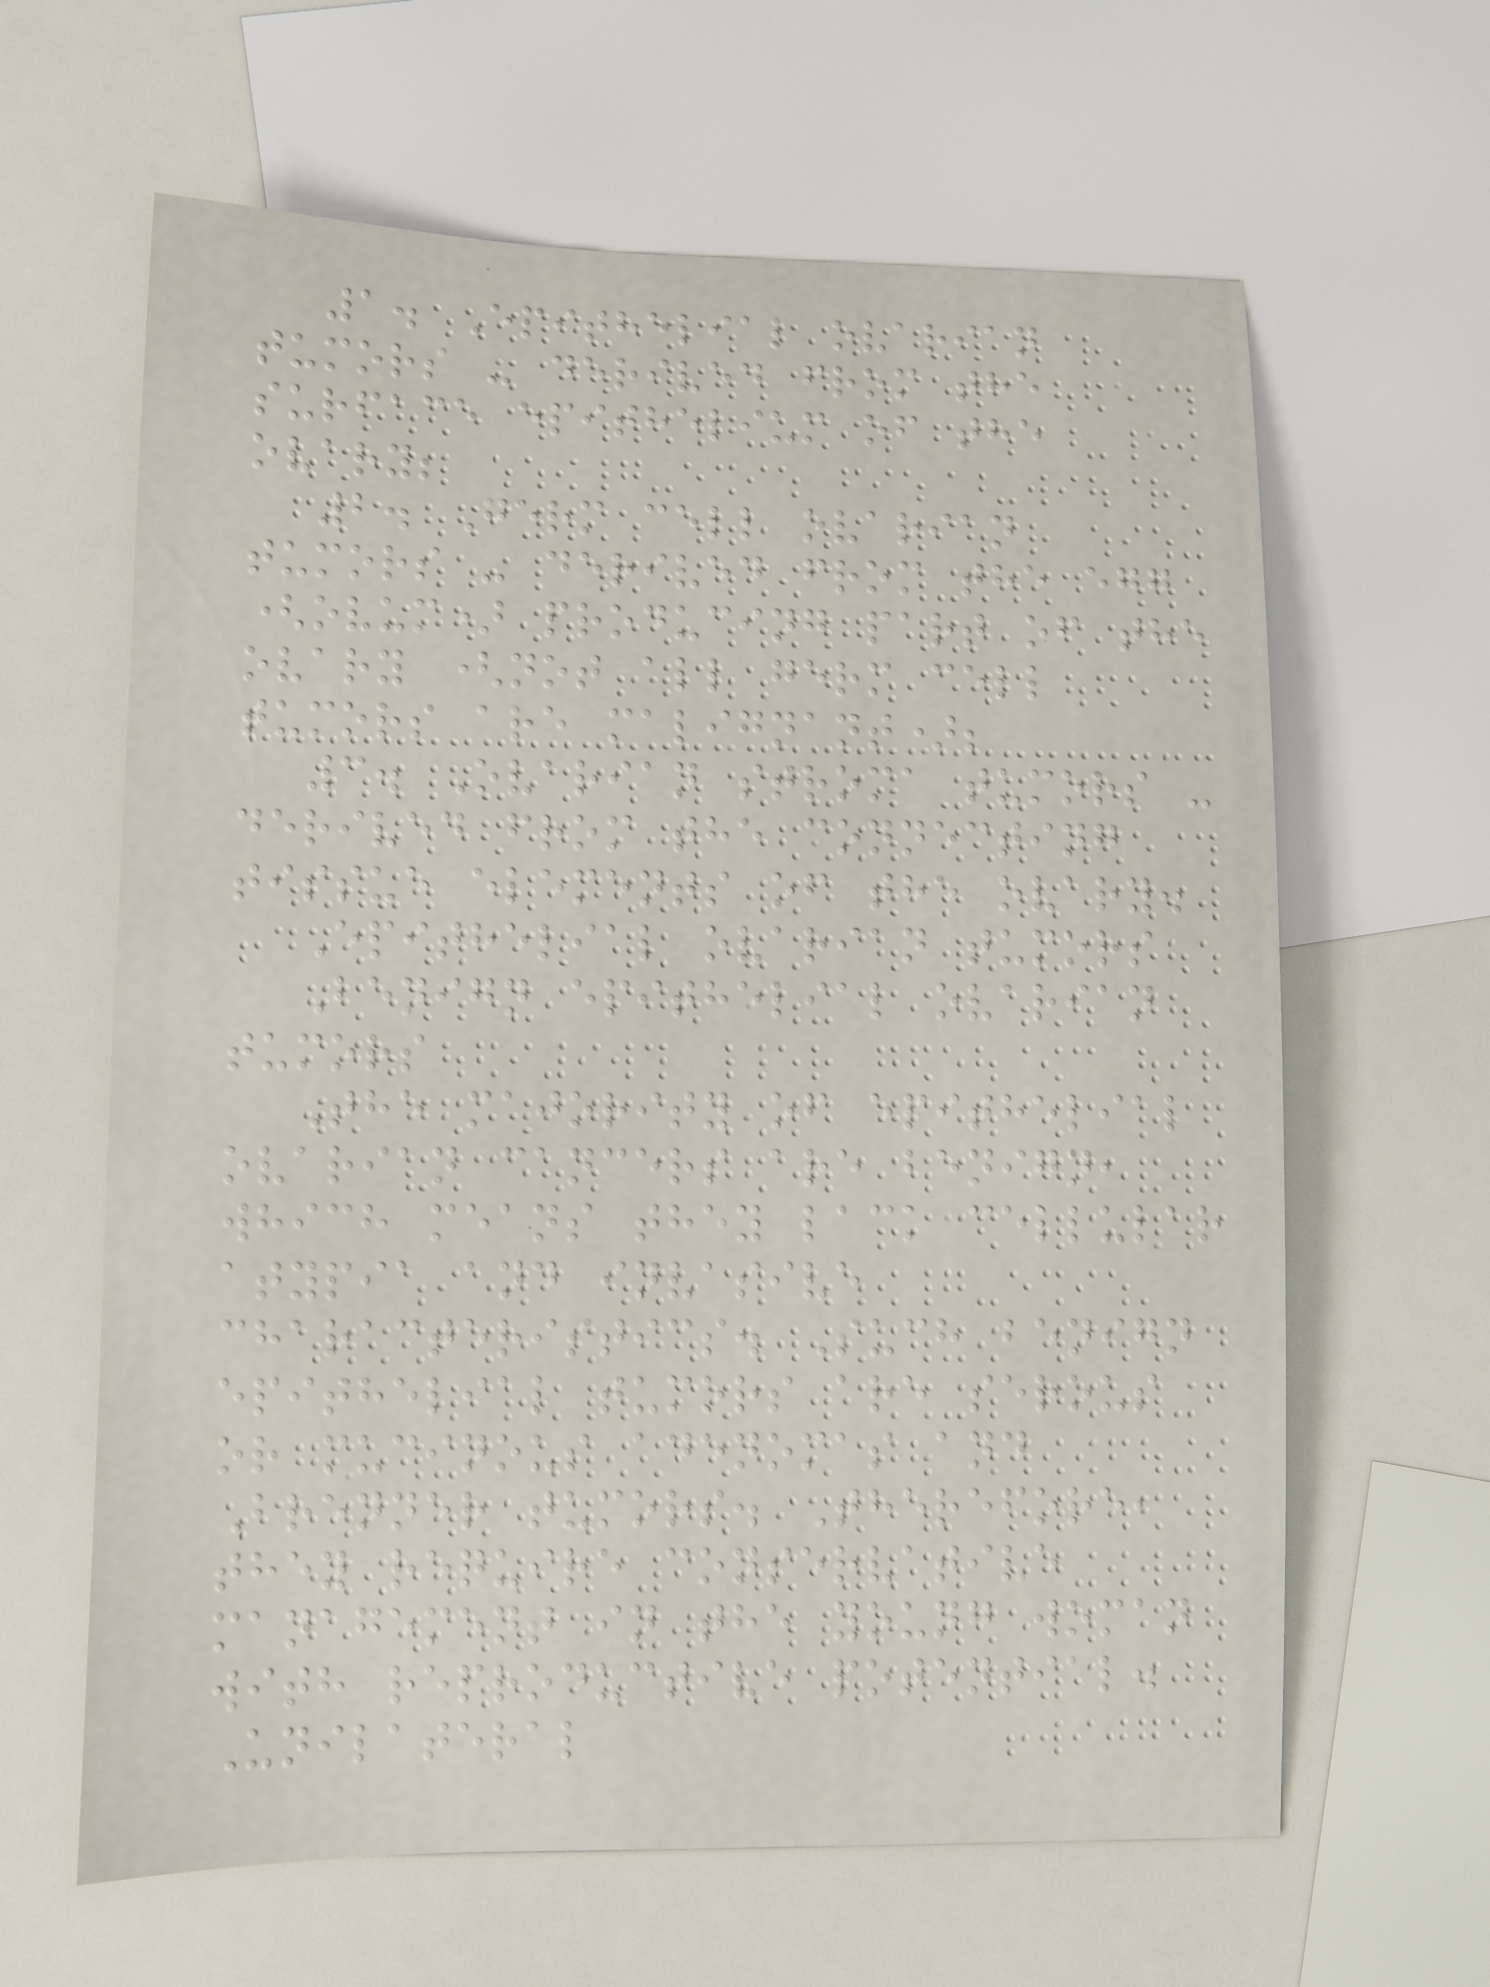1. Epithelial ovarian
tumors - derived from the
surface epithelium of the
ovary;
2. Germ cell ovarian
tumors - derived from the egg
(ovum) producing part of the
ovary (not all germ cell
tumors are malignant);
3. Ovarian stroma tumors -
derived from the connecting
tissue elements of the ovary.
Epithelial ovarian tumors
Benign epithelial ovarian
tumors
The majority of epithelial
ovarian cancers are benign,
which means they lack cellular
atypia and invasive
characteristics. Such benign
epithelial tumors are serous
or mucinous adenomas and
Brenner tumors. Therefore,
they require conservative
management in the young woman
with reproductive potential.
Unilateral
